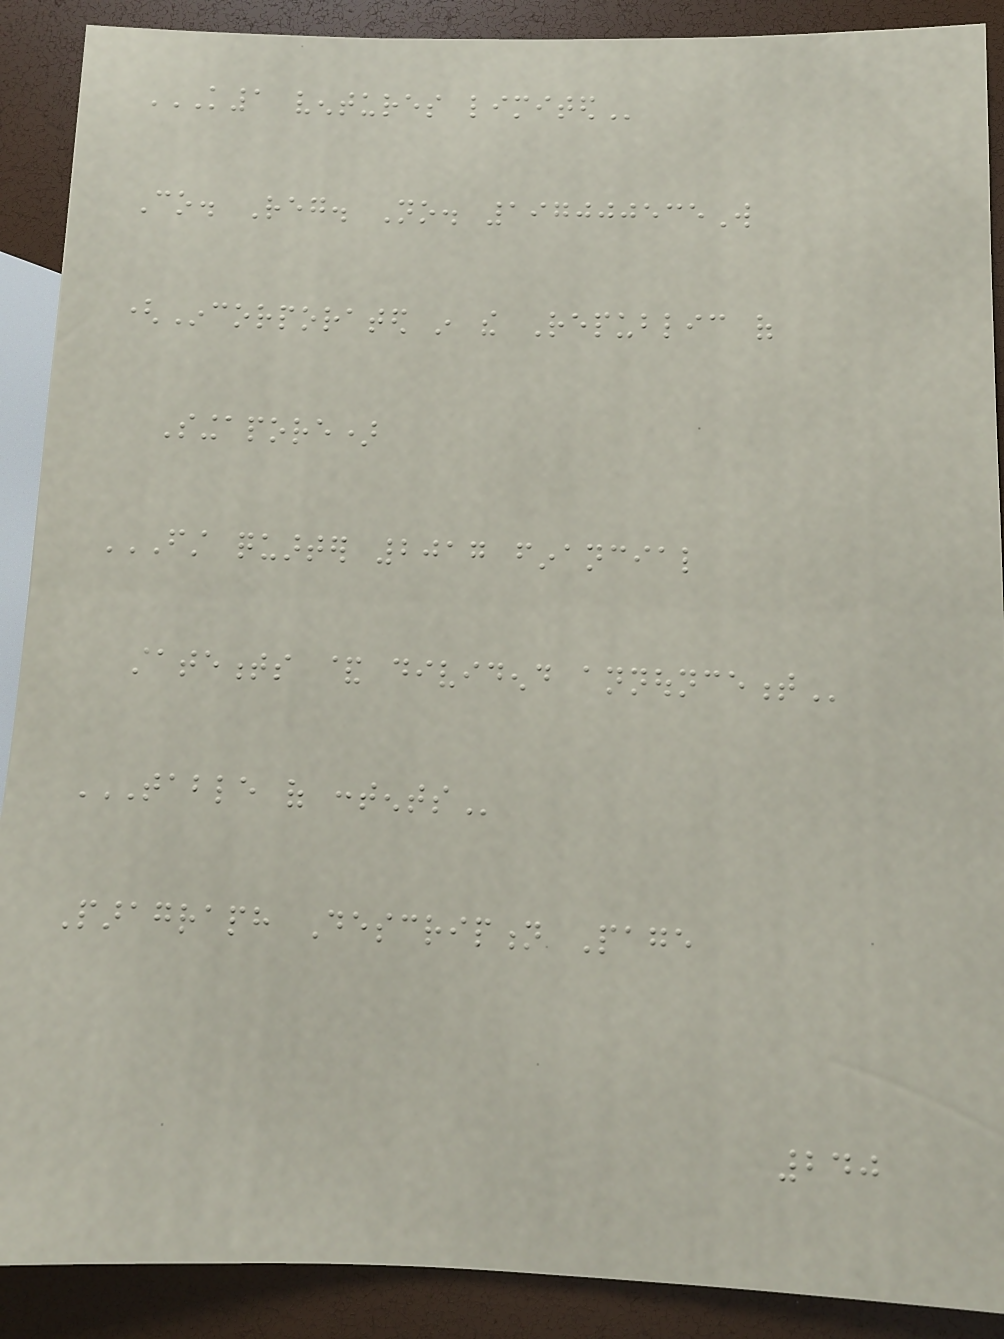K1 VENTURES LIMITED
Co. Reg. No. 197000535W
(Incorporated in the Republic of
Singapore)
FIRST QUARTER 2017 FINANCIAL
STATEMENTS & DIVIDEND ANNOUNCEMENT
TABLE OF CONTENTS
Paragraph Description Page
240
